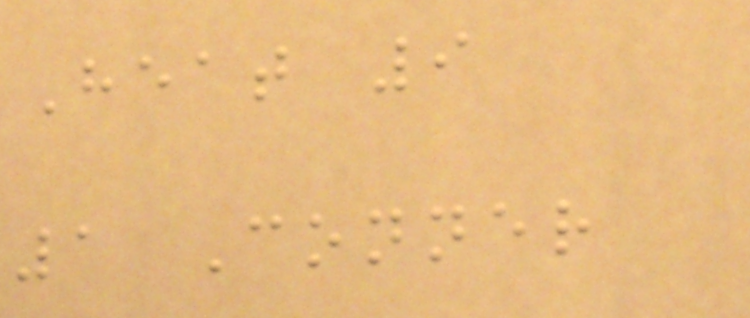Heat 9
1 Conner
